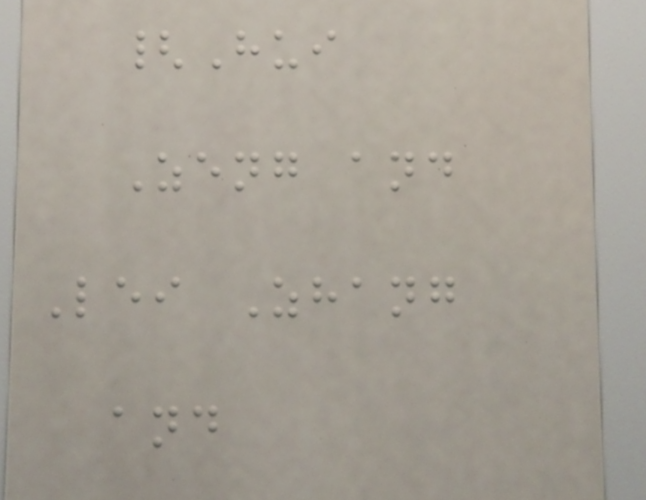{Hui
Zeng and
Lei Zhang
and
